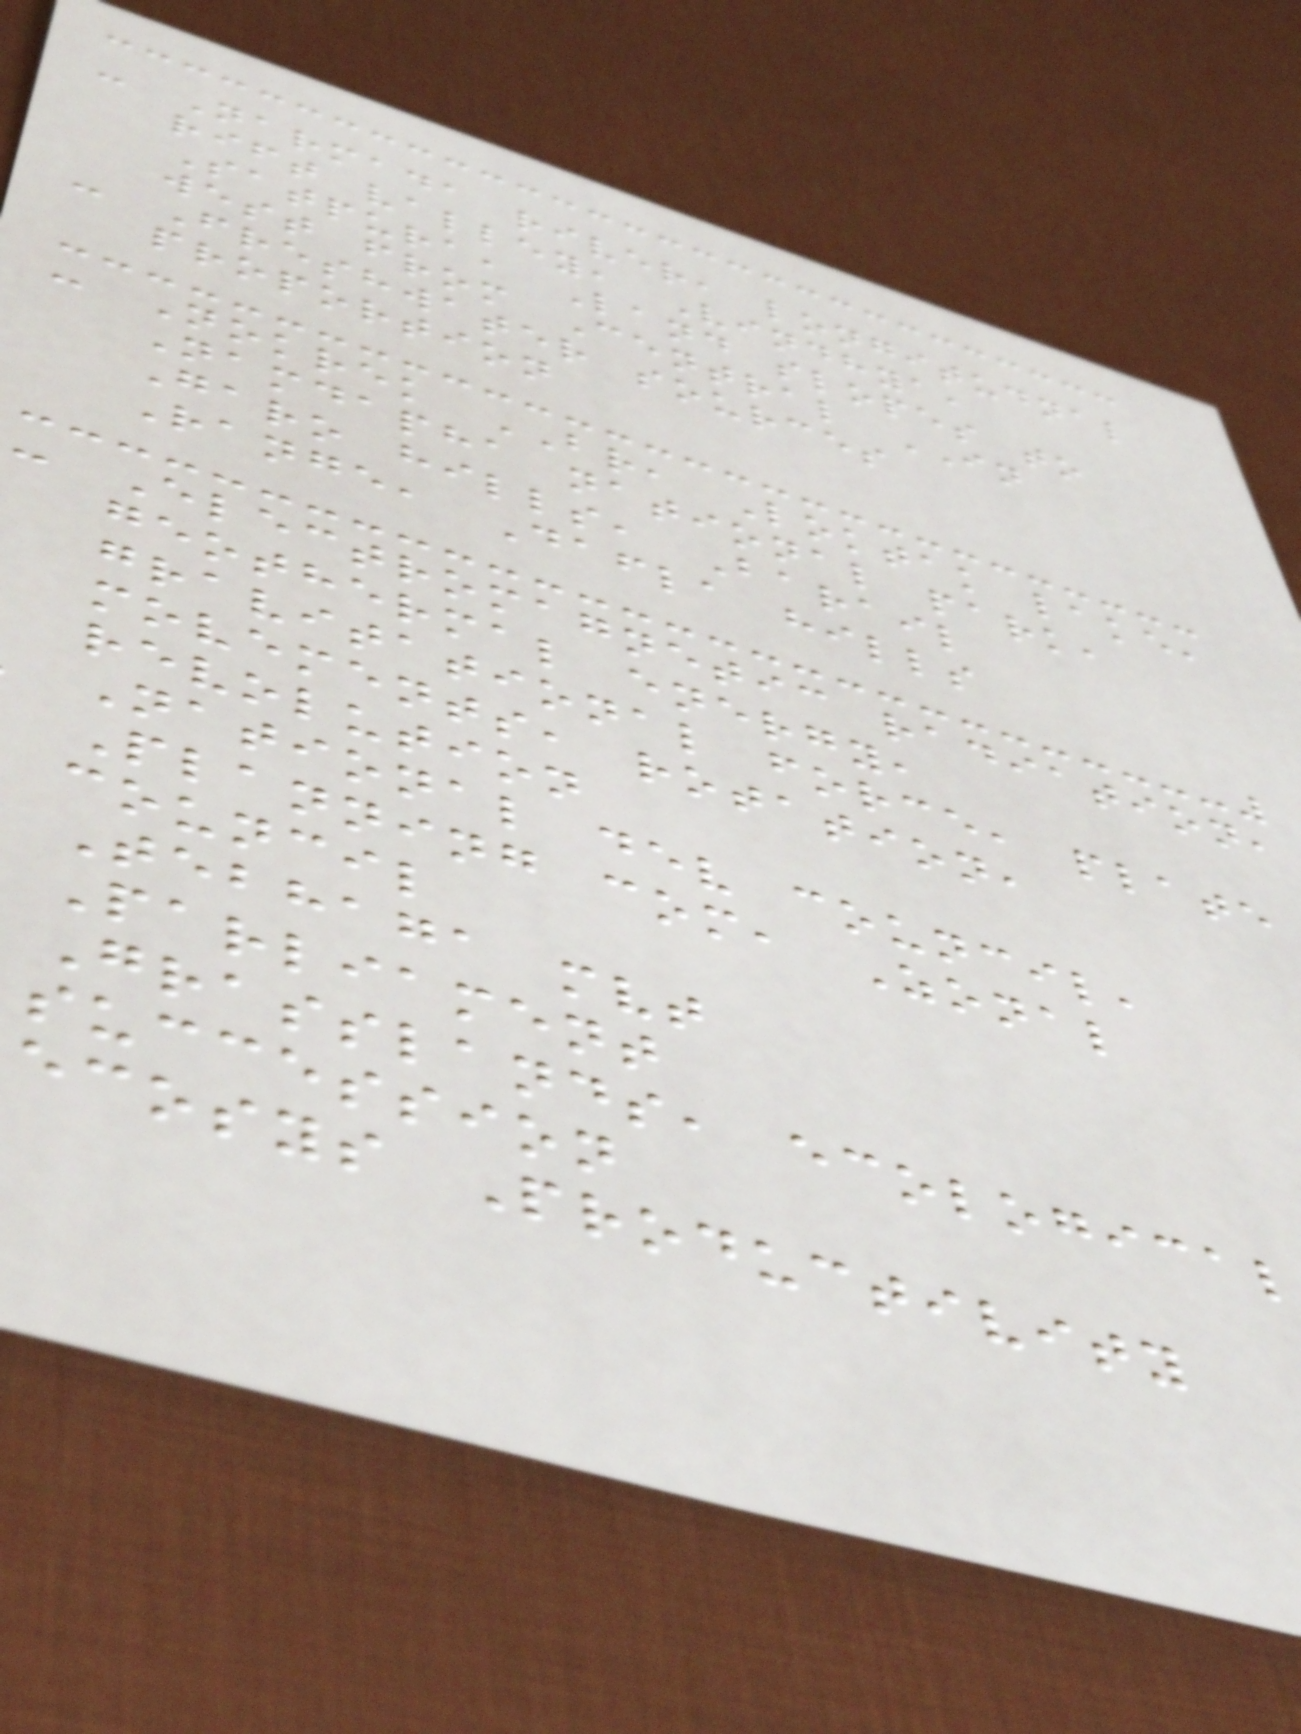- Narmada river, longitudnal
rift valley, Vindhya,
Satpura, Land slopes to
west from Central IN
- Freshwater sources
proportion
- Nokrek BR, Loktak lake,
Namdapha national park,
Garo hills, Barail
Range, Dafla hills
- Electromagnetic radiation,
geothermal energy,
gravitational force, plate
movements, rotation,
revolution
National dev council,
Planning com, Zonal
council
Tebhaga mvt
Parliament
Grasslands, ecological
succession
ecosys Productivity
